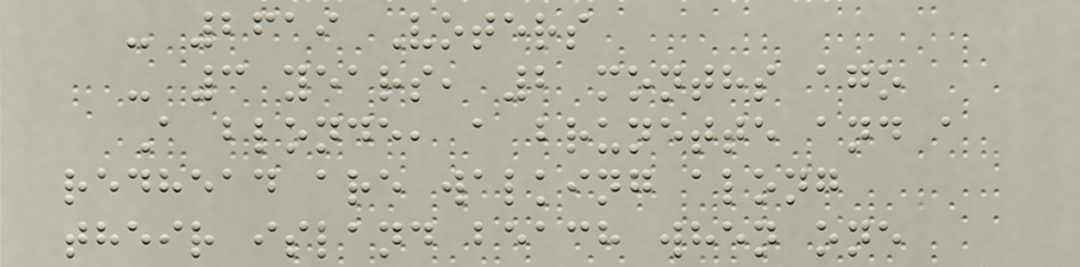- 2619 Voters
- 3 years, 2 months ago
A blonde, a brunette and a
redhead are walking along
their island beach when one
